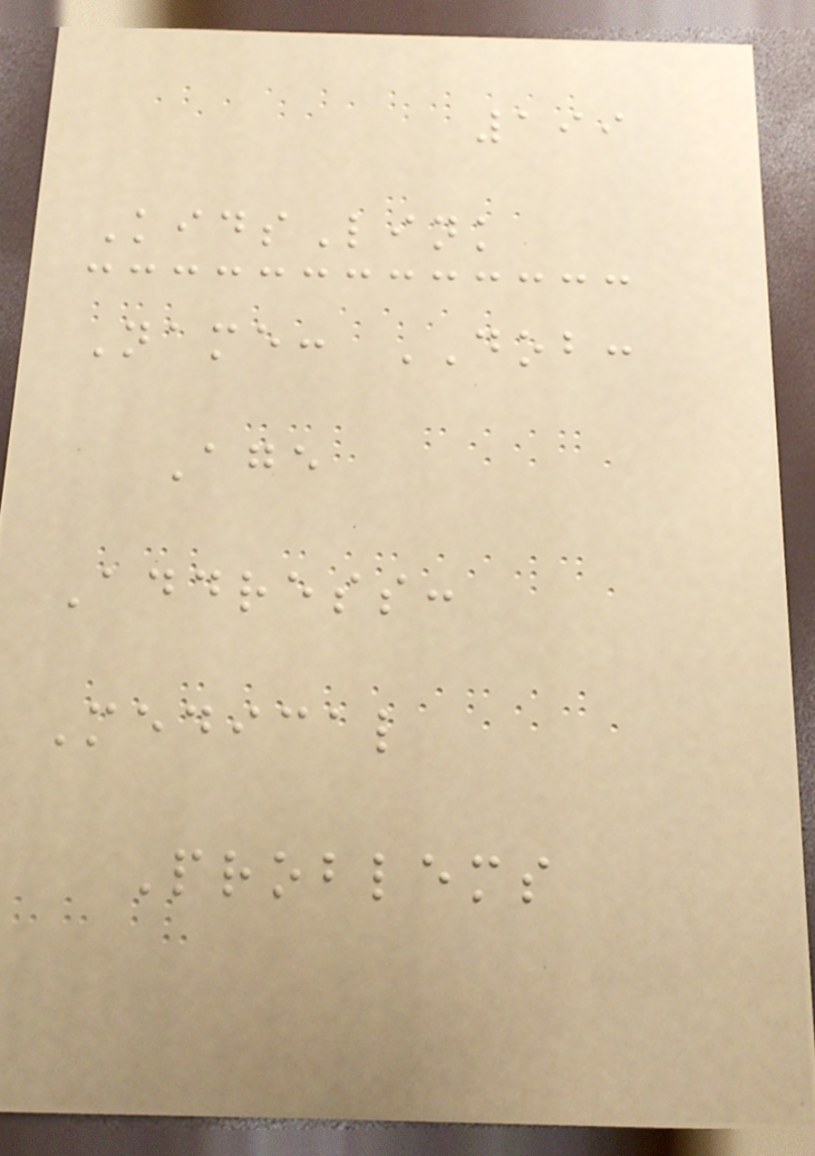199
KidsLink
Name: DOB:
Age
Address:
Medical
Problems
